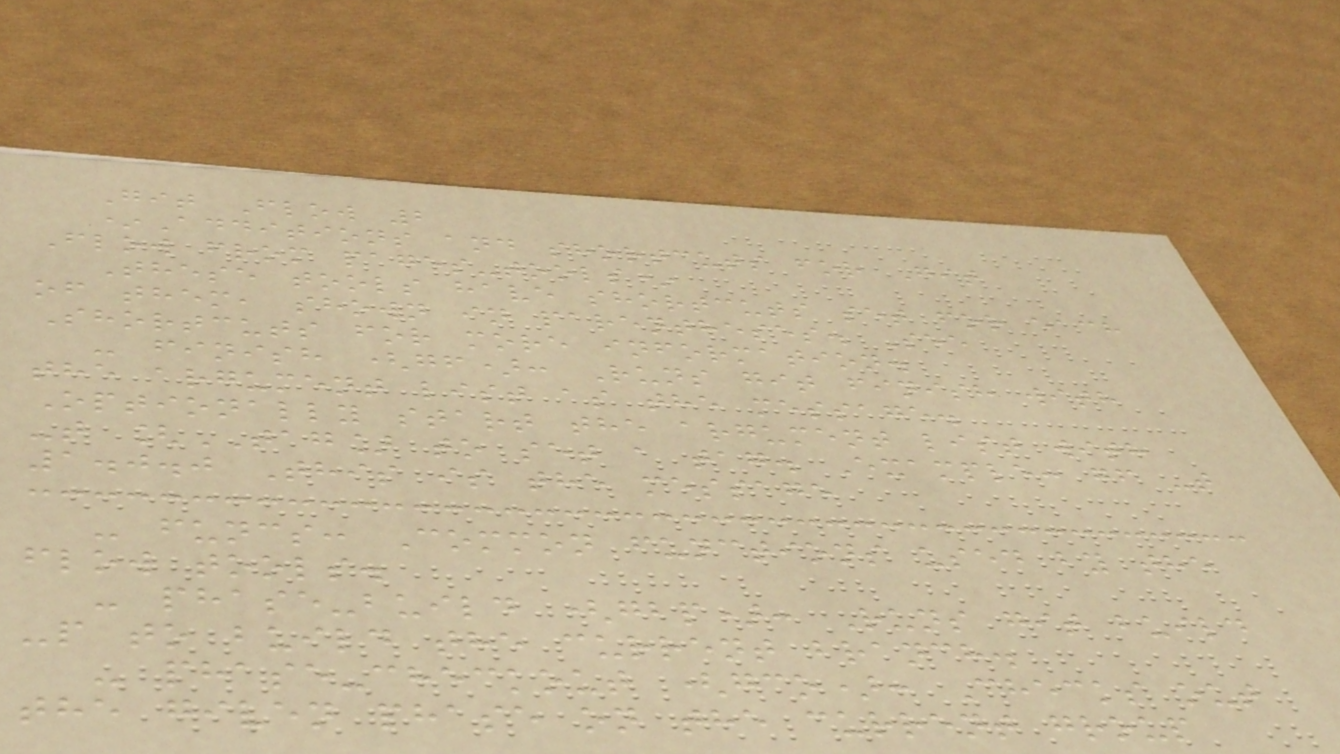Git Flow 2
*Additions and shortcuts for Git
Flow from pages-tools*
These tools have shortcuts set for each
of them, shown in parentheses. See
Shortcuts for more information.
- finish (gf): Runs git finish with
the argument list as the message.
Optionally start the argument list with
-t [TAG] to set a tag. Example: gf -t
1.0.0 This is the message
- funcs: Common functions used by the
flow tools.
- phase-build (gbp): Runs git build
-p to build the current branch.
- phase-checkout (gco): Checks out
the given phase on the current group
